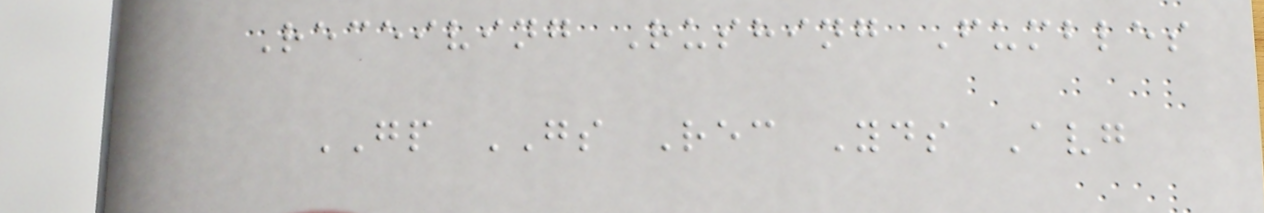Receiving Rushing Fumbles
GP GS Rec Yds Avg
